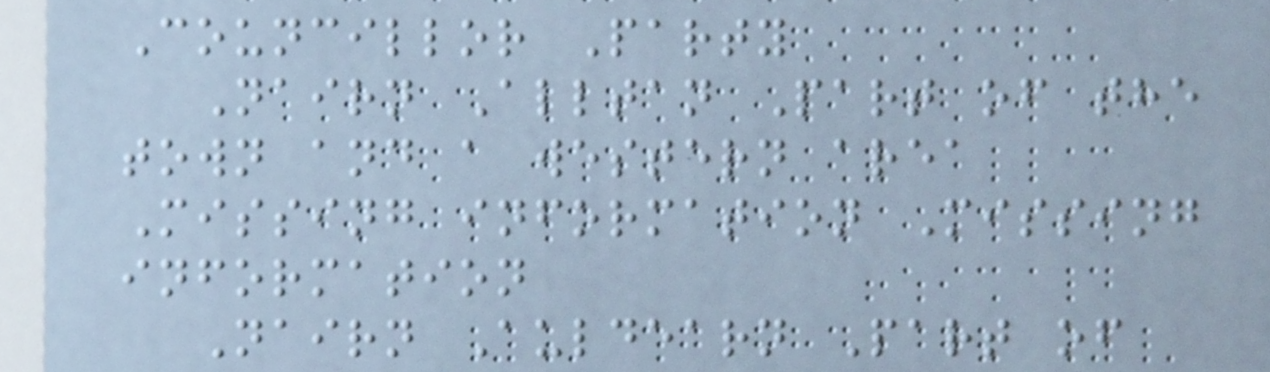Councillor Party
Nairn Alltan Part of the
town and a western area
Missing information Missing
information
Nairn Auldearn Part of
